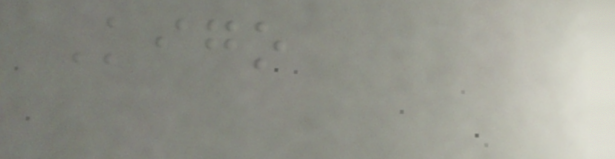Kigo
